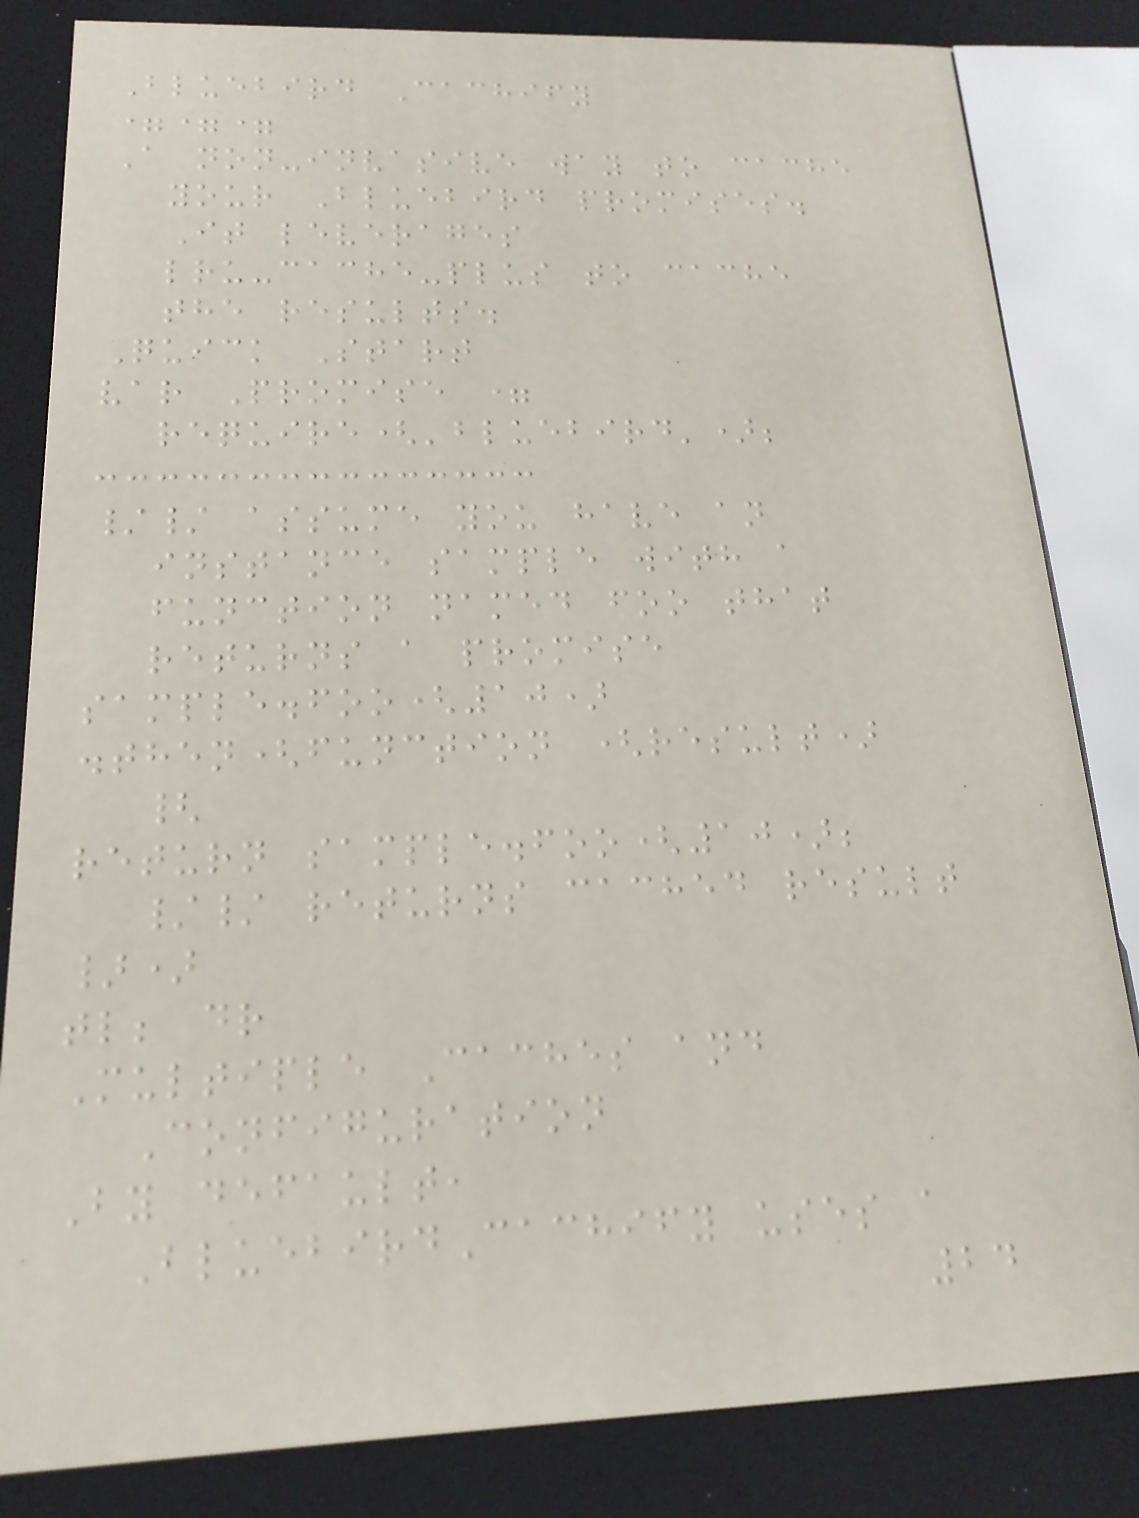Bluebird Cachify
===
A non-invasive way to cache
your Bluebird promises.
It leverages
lru-cache-plus to cache
the results.
Quick Start
var Promise =
require('bluebird');
// assume you have an
instance sample with a
function named foo that
returns a promise
sample.foo(10)
.then(function (result)
{
return sample.foo(10);
// returns cached result
})
tl; dr
Multiple Caches and
Configuration
By default,
BluebirdCachify uses a
24
